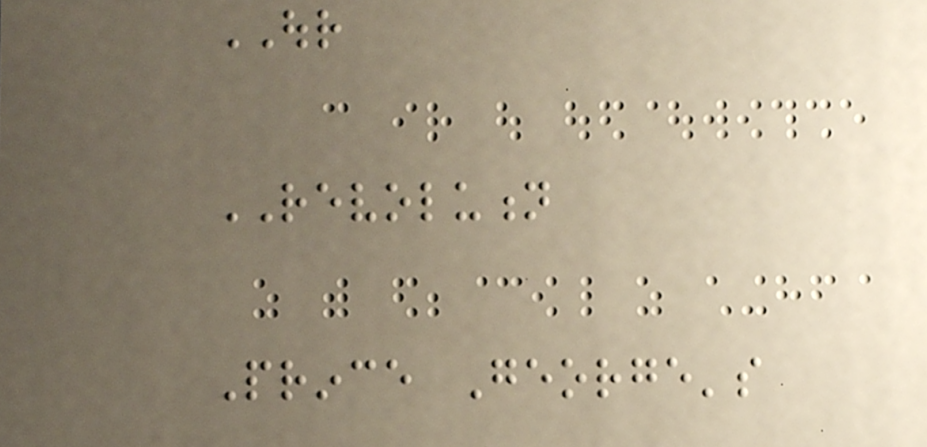OUR
REVOLUTION
Prince George's
